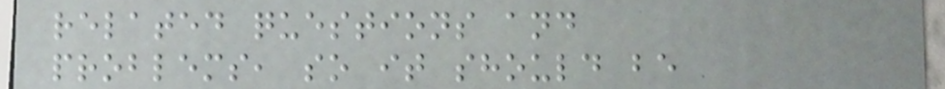related questions and
problems, so it should be
